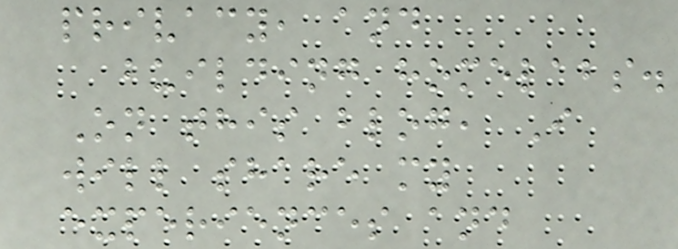privacy, and
building homelabs.
On this blog, I
will share my
experiences and
